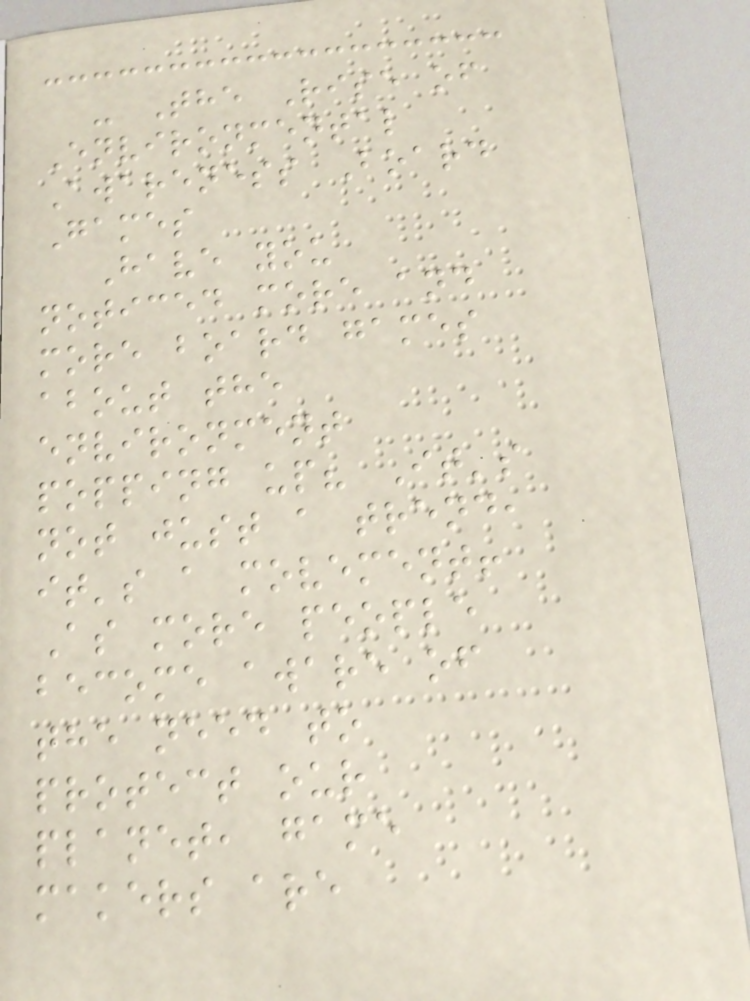- The Rise of
Environmental
Awareness Board
Games
Have you
noticed more and
more board games
about the
environment
popping up? It's
not just a trend,
it's a movement!
As more people
become aware of
the need to
protect our
planet, game
makers are
